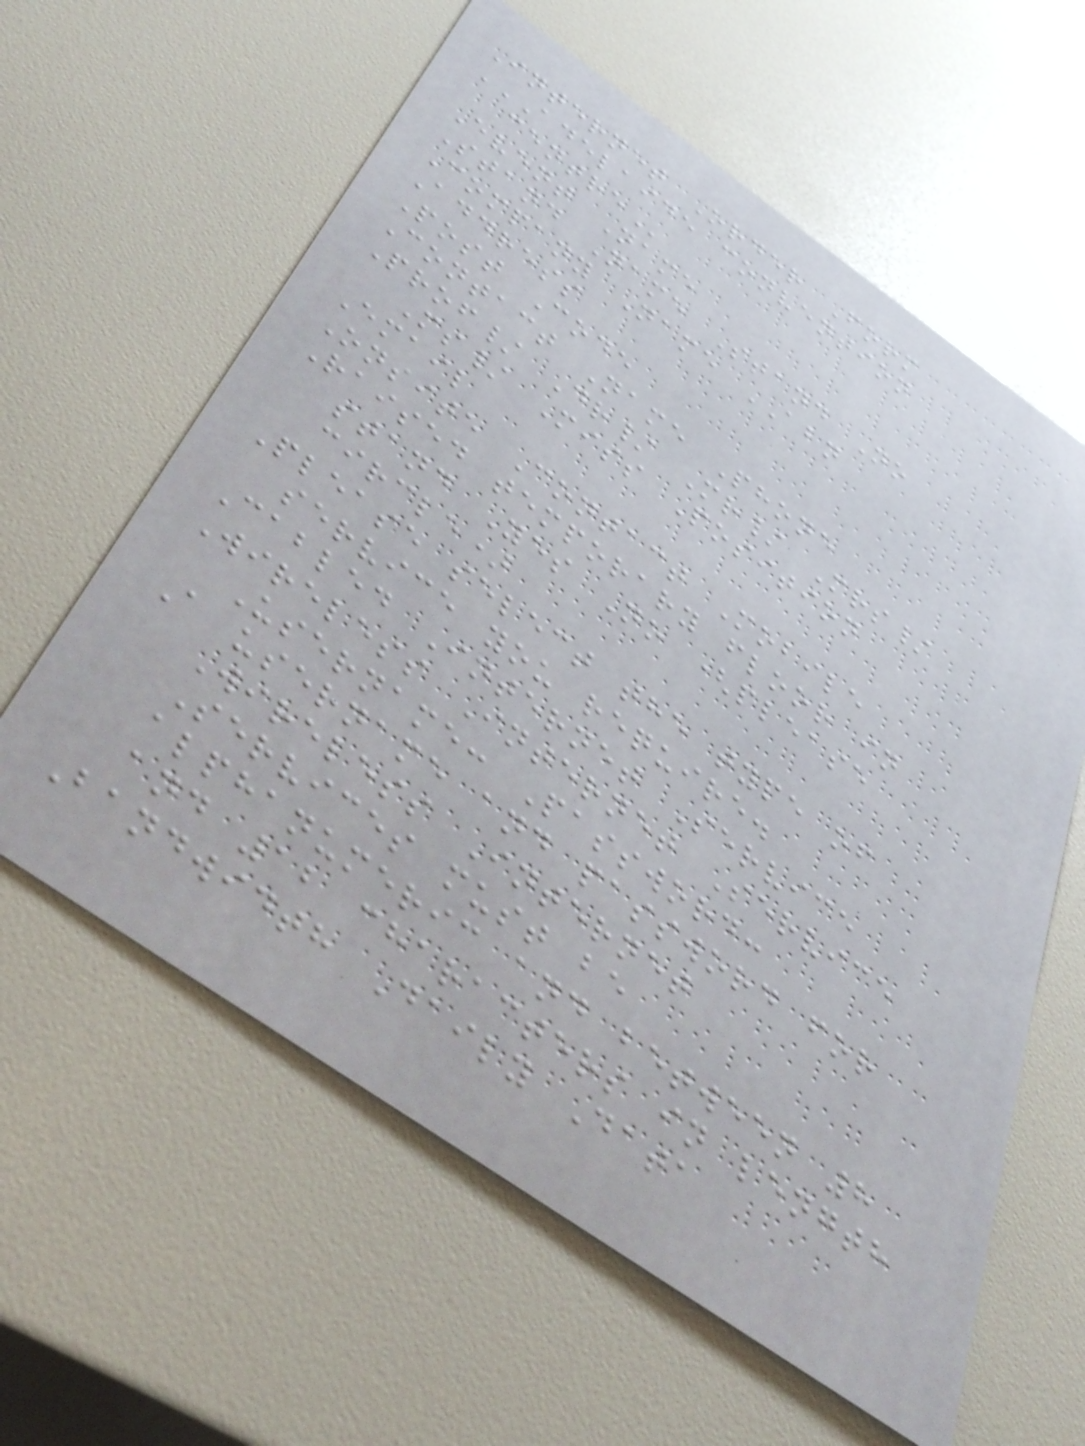Internet Order Form
ADELAIDE CONVENTION
CENTRE
Event Name
Stand Name Stand No
Company Name ABN
Address
Post Code
Contact Name Phone
Prof/ Dr/ Mr/ Mrs/
Ms/ Miss Position
Email
Onsite Contact Mobile
Raised temporary floor in
stand Yes No (please
circle)
Please select the type of
service you require.
Cabled Internet Service
Wireless Internet Service
Username: Password:
A username and password for
Wireless Internet
Services must be
alphanumeric and between 8
and 12 characters in length
Bandwidth Daily Data
